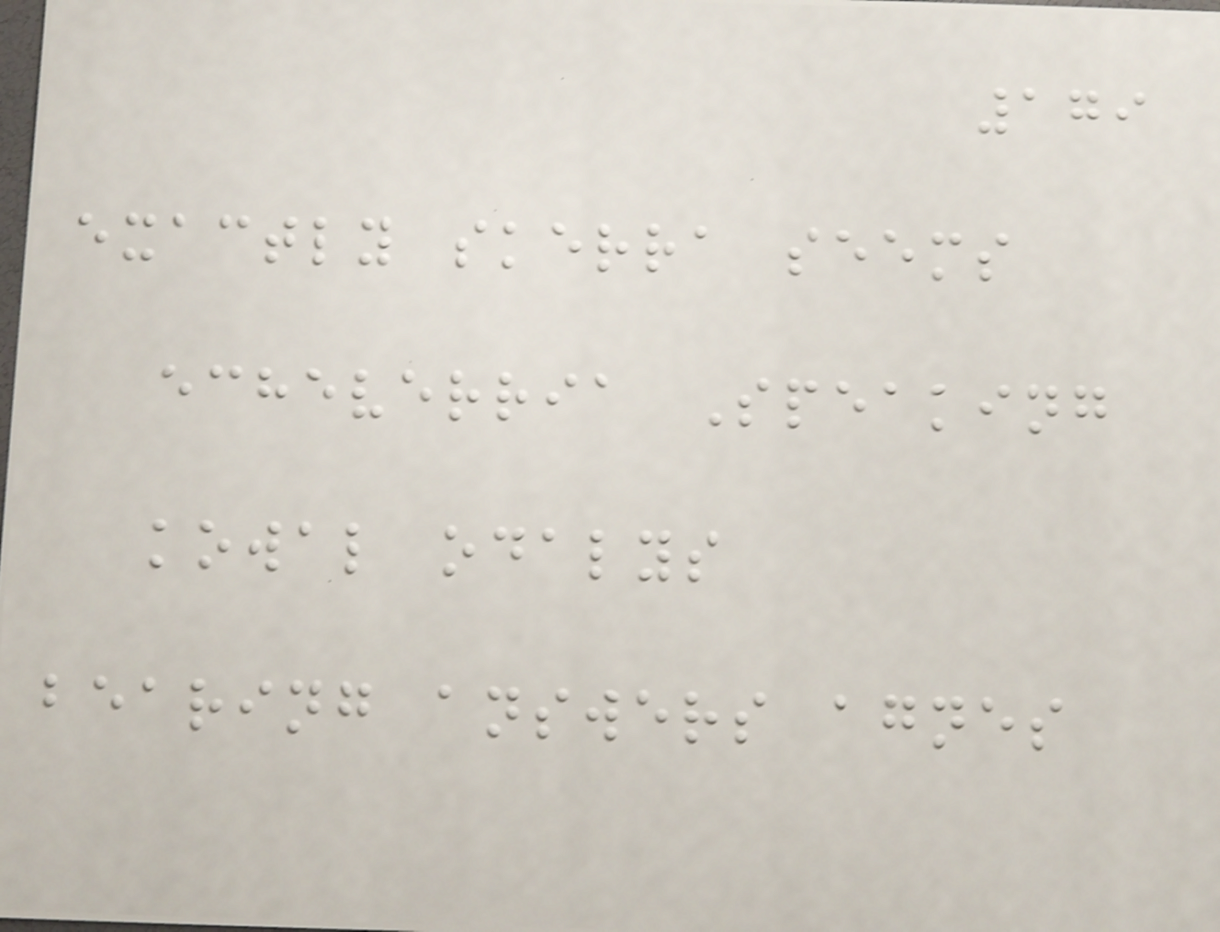179
exactly skerra seems
echeverria Speaking
kowal odalys
bearing answers agnes
